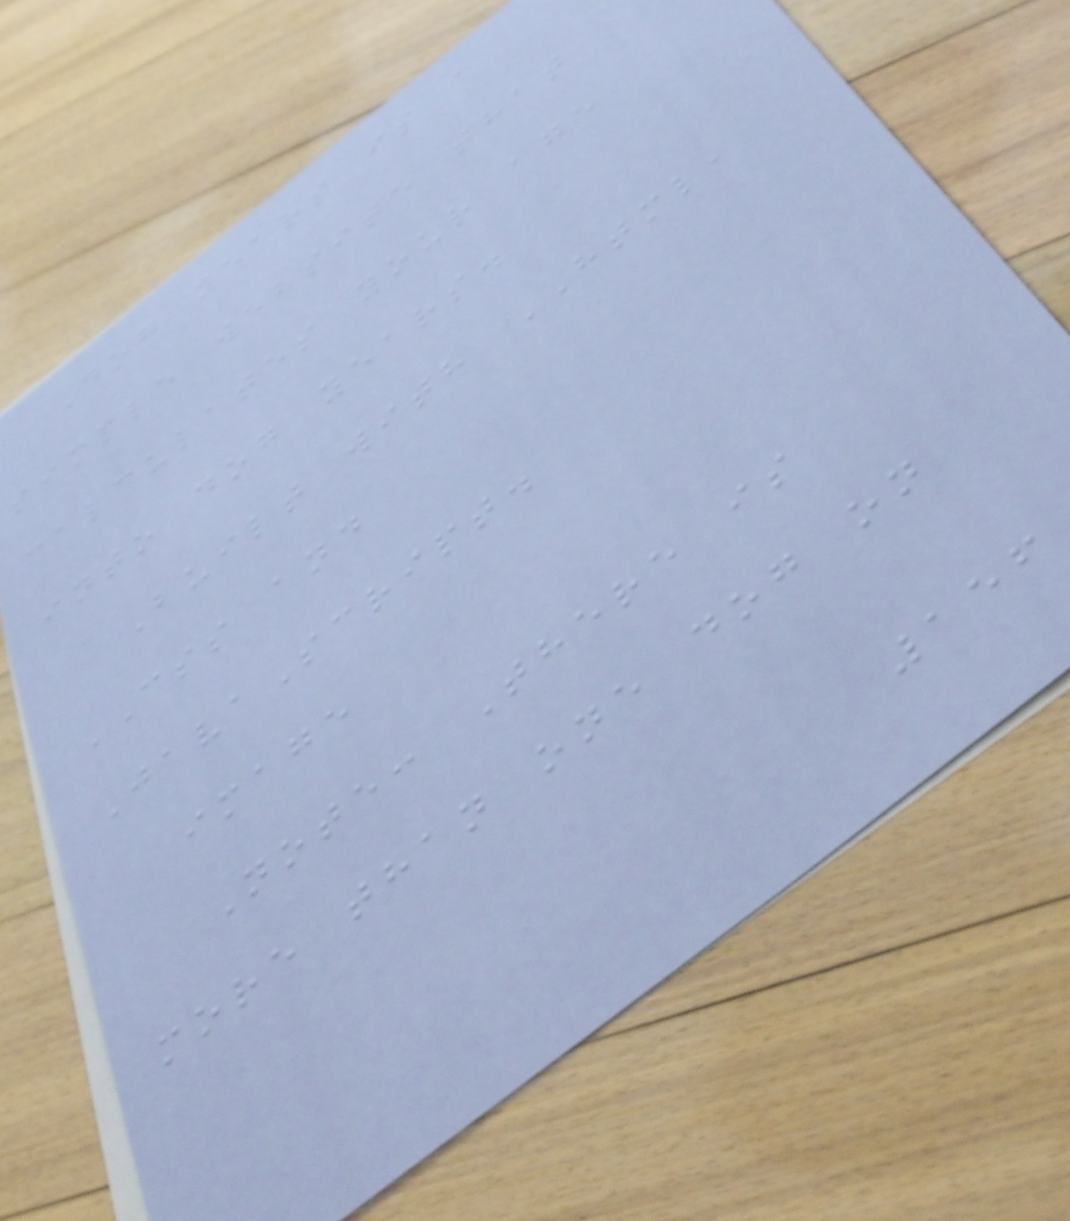Dog years is a
simple website that
calculates your age
into dog years.
Built with HTML,
CSS and
JavaScript.
image
Note: There is
more than one dog on
156
